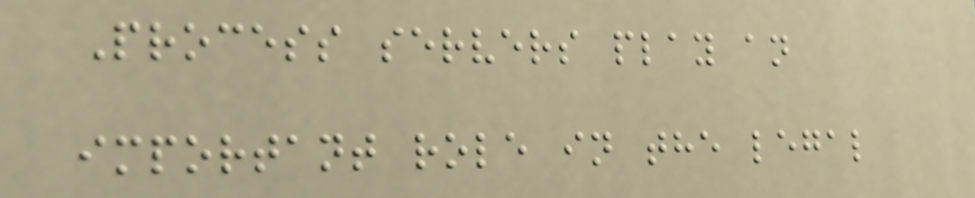Process servers play an
important role in the legal
